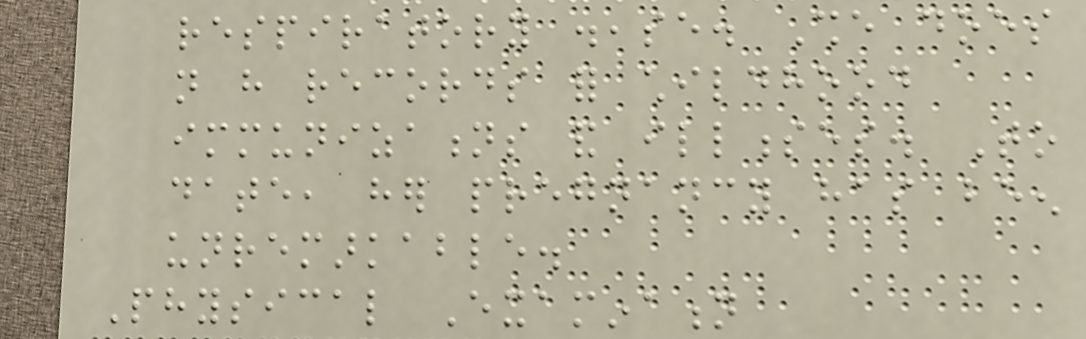respiratory disease. She does
not have records for childhood
immunizations and illnesses. To
date, her pregnancy has been
unremarkable.
Physical Examination
